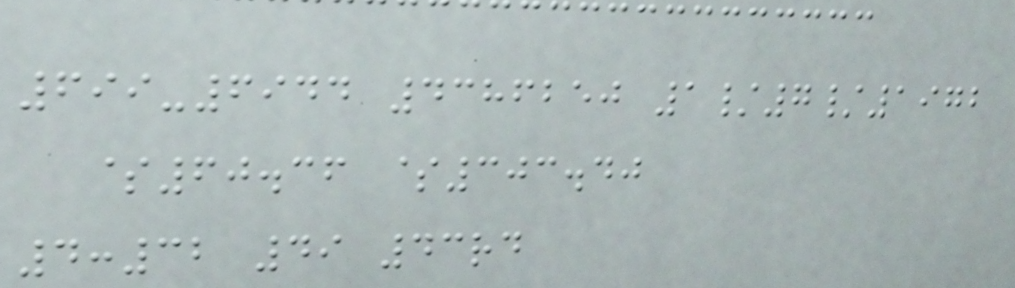699-6944 4386250 1/7/1972
$60.36 $303.40
4:32 49 43rd
